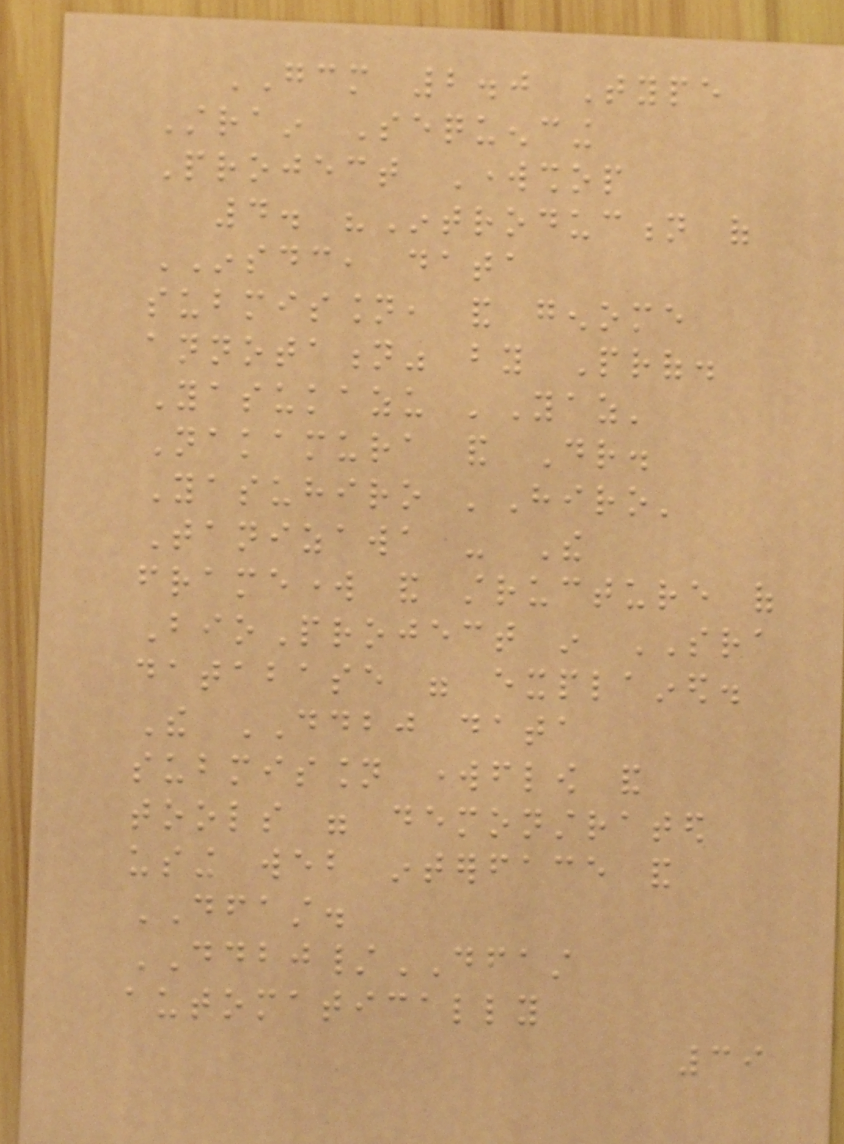GCM 2.0 Type
Strain Sequencing
Project Workshop
4. "Introduction of
INSDC, data
submission, and genome
annotation" by Prof.
Yasukazu 'Yaz'
Nakamura and Dr.
Yasuhiro 'Hiro'
Tanizawa - The
framework and structure of
BioProject in SRA
database were explained.
The DDBJ data
submission workflow and
tools were demonstrated
using web interface and
DFAST.
DDBJ/DFAST
automatically
39
